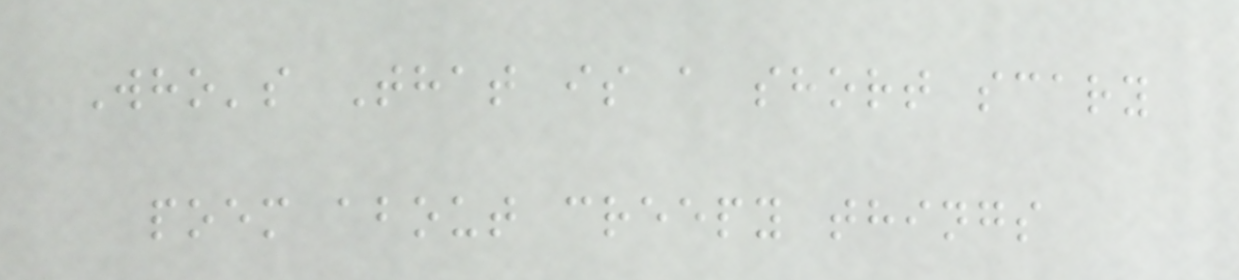Who's That is a short scary
poem about creepy things
